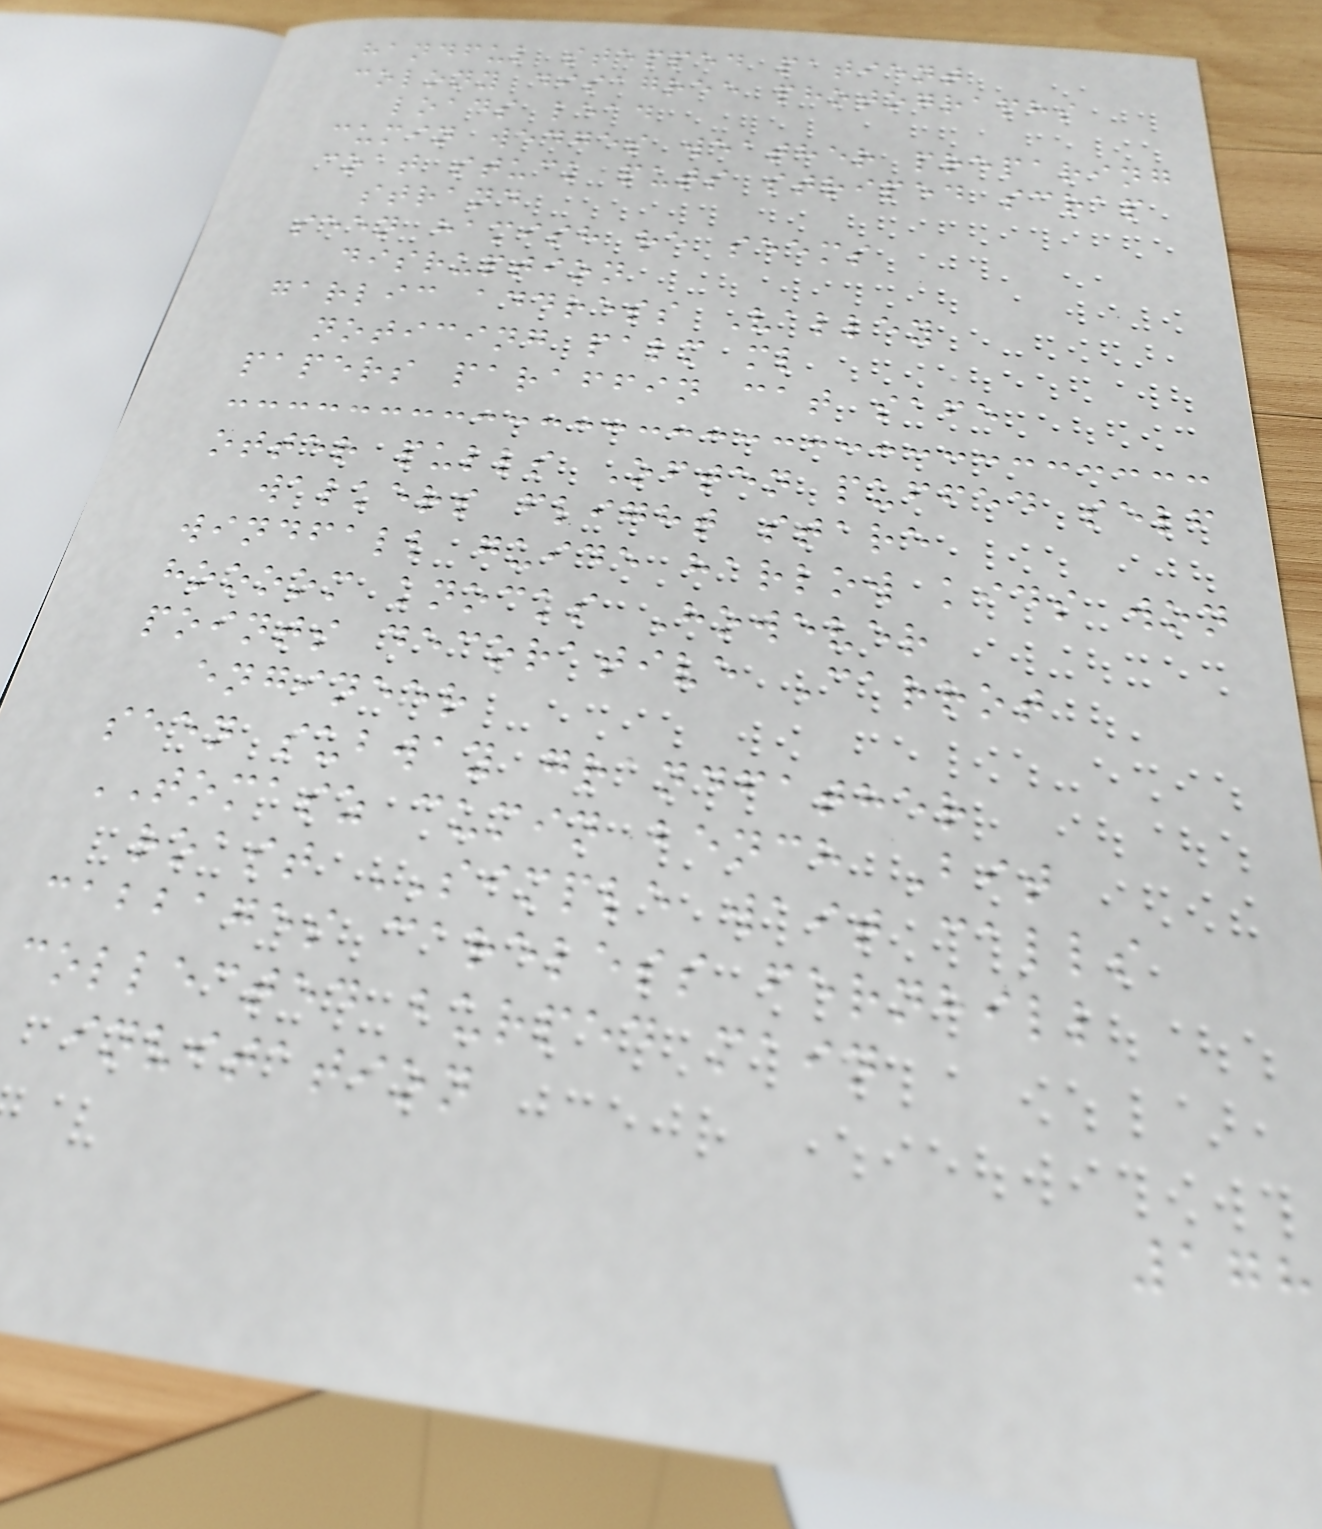handful stepped patient
colony disagree photographs
loads lead
cumin wedges weather preparing
coat stuck puts striped scrap
strand
seen hamish re seems
disruption
garlic address Valley
noticing palm ml
papers paraffin cat safe
otter pulls Often puffed self
walkers flight stare
windfall guide harlow kids won
hoooom knocks However
points decorative Carrot
engineer
seen subway grandfather
TOMASZ cumin bench Bit
roast SIMPLE wait calls
cabbages careless fernhill
collected burped main
invitation
178
